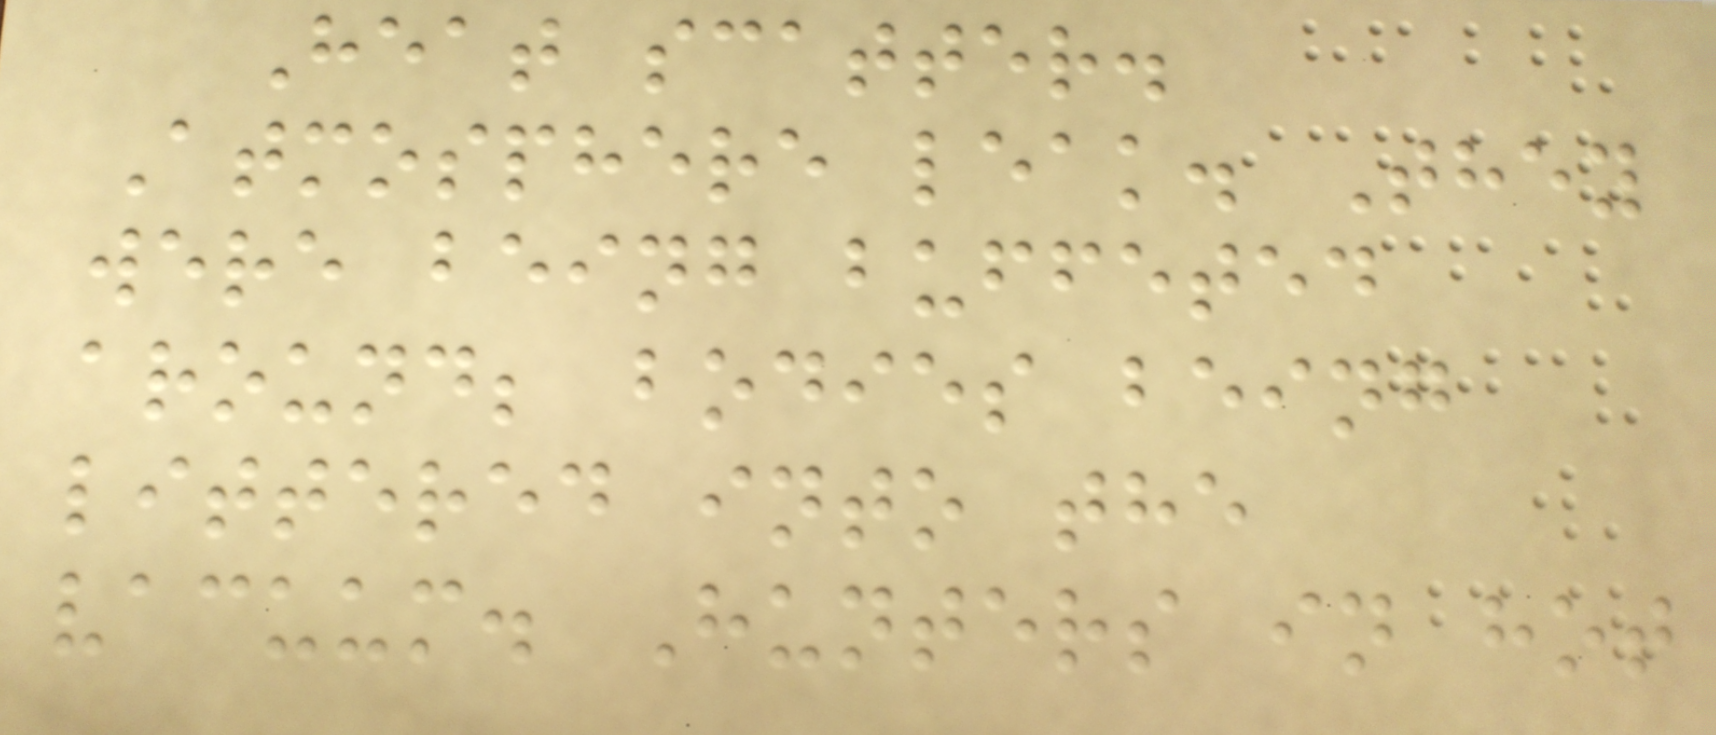Heat scatter.
Atmosphere leak. They
were being buffeted
around; bodies being
littered into the
vacuum. Hunters in hot
